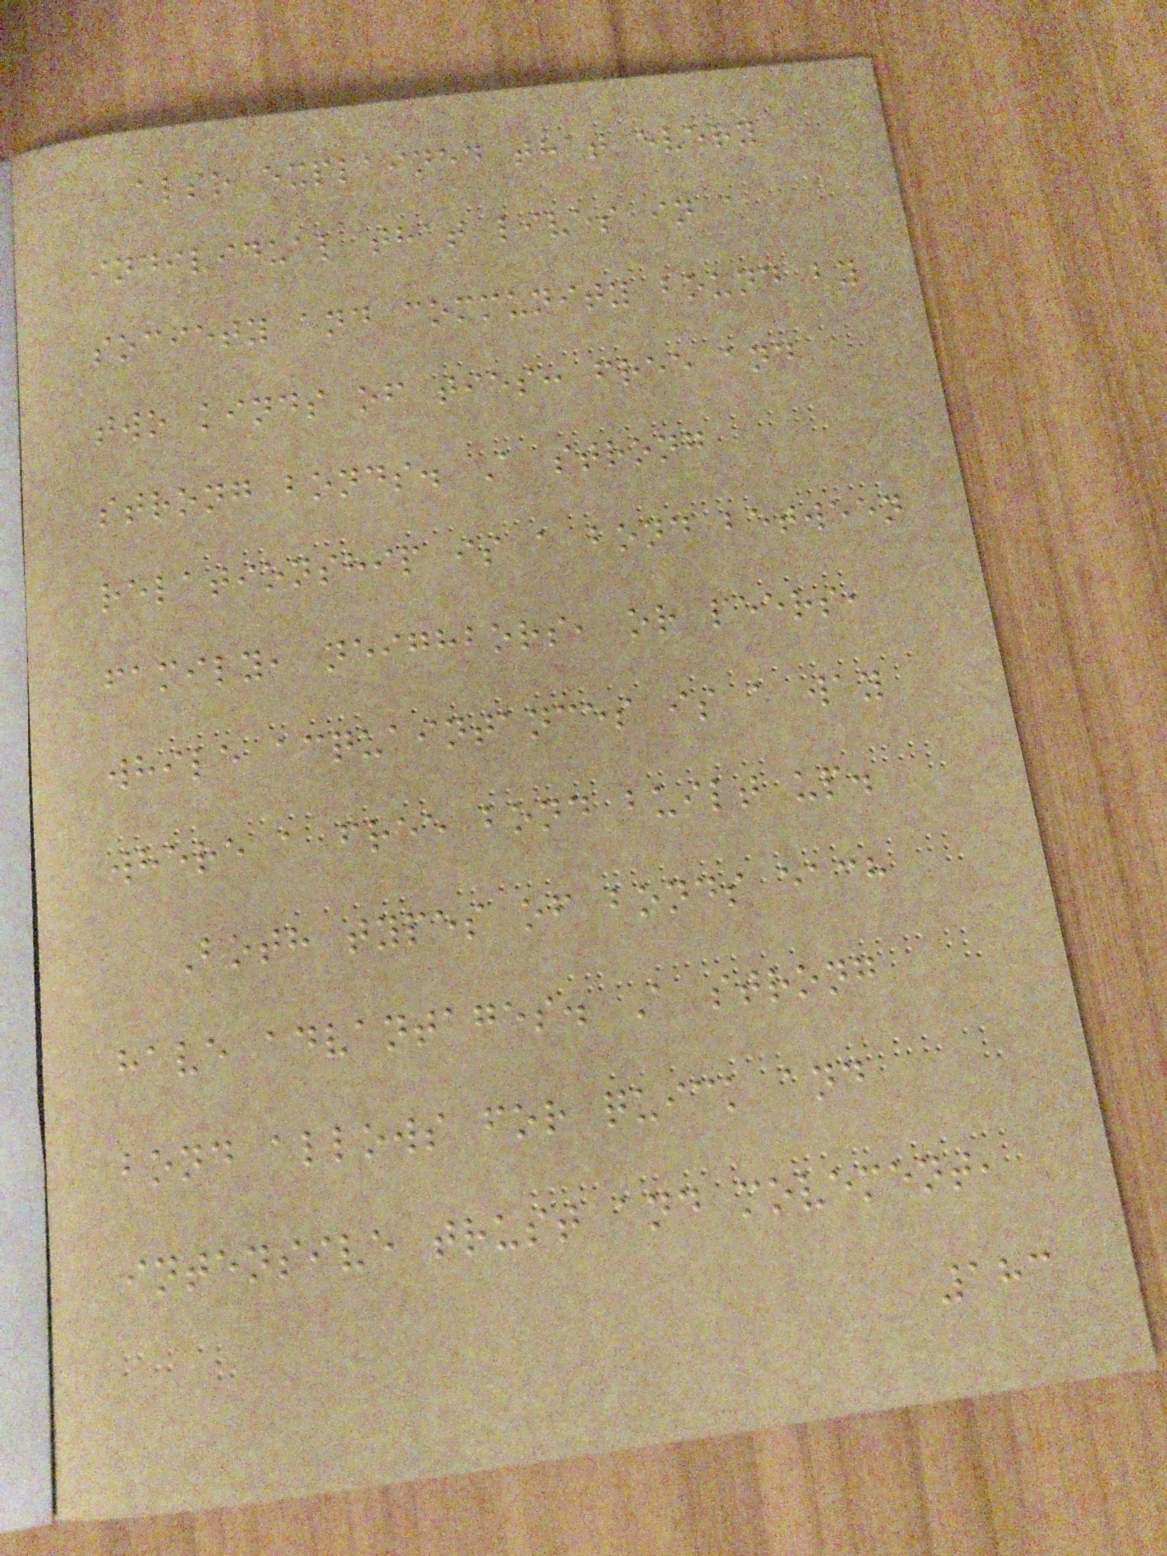also explained that every
individual that lives in a
society and community bound by
two kinds of ties: free and
strong bonds. A strong
relationship is a bond between
family, neighbors, or peers,
while acquaintances is a way
where a free bond built up.
Both types of bonds each
have advantages. A strong
bond allows for quick and
intensive trust and movement,
183
